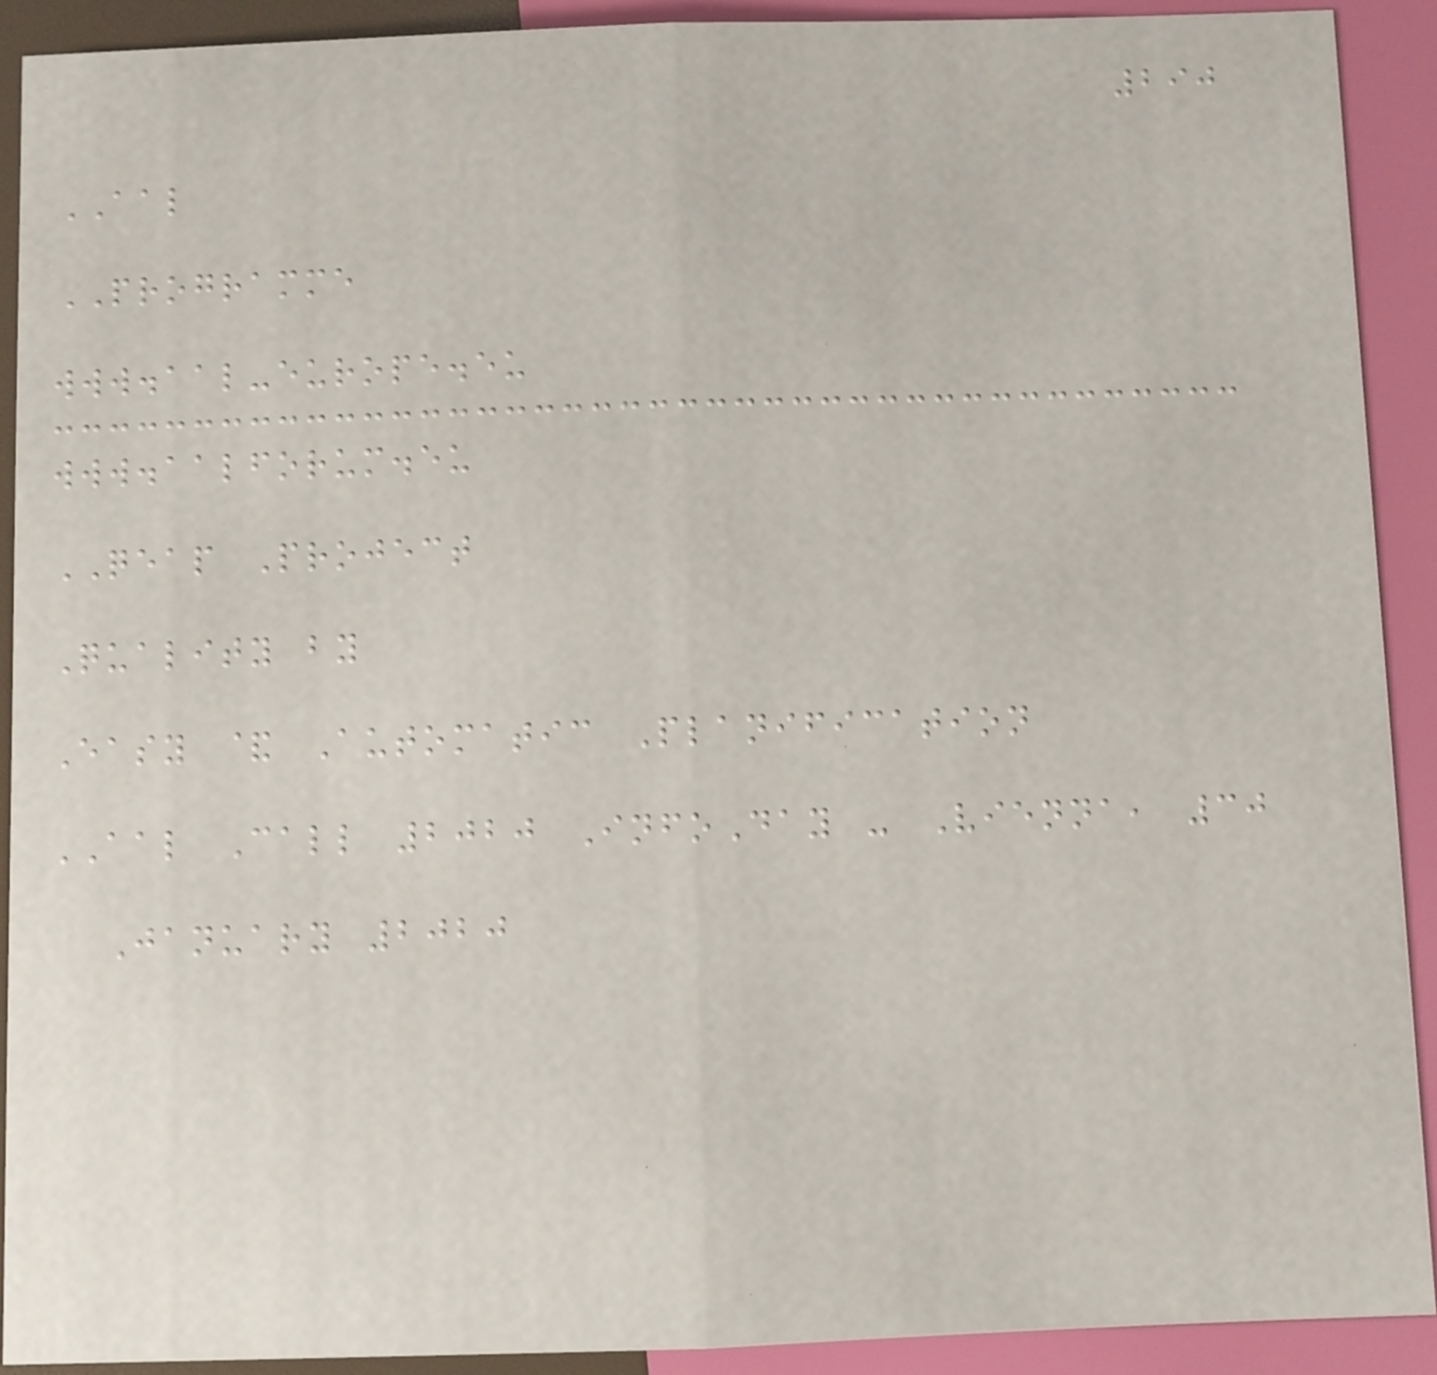290
AAL
PROGRAMME
www.aal-europe.eu
www.aalforum.eu
QEAP Project
Quality by
Easy & Automatic Planification
AAL Call 2020 InfoDay - Vienna, 30
January 2020
